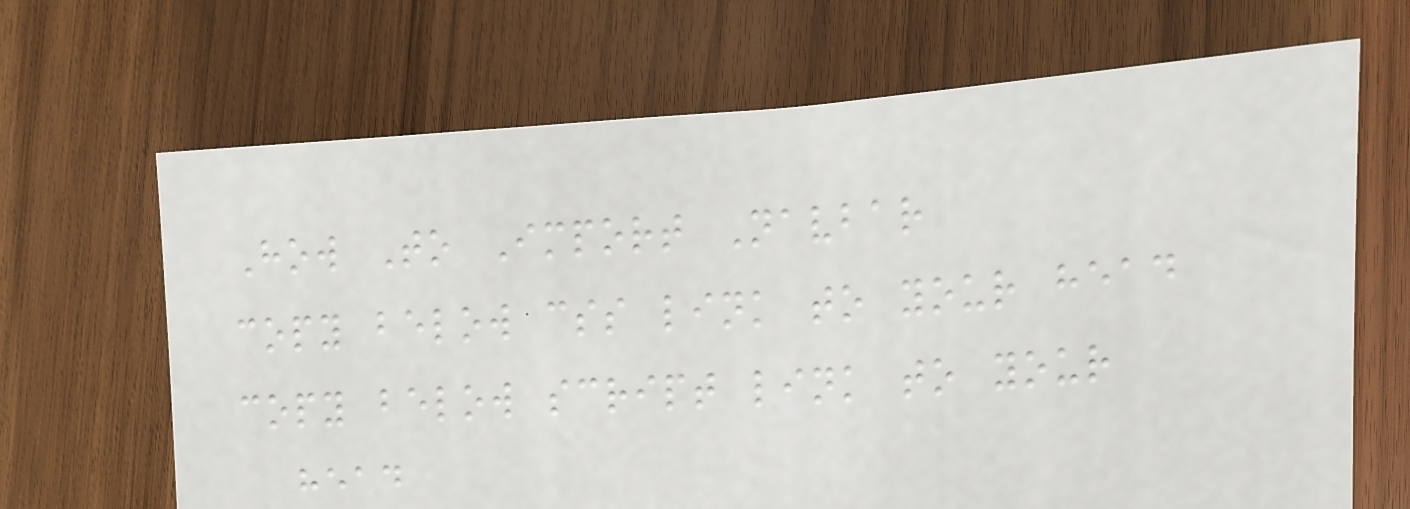How To Import Navbar
copy below css link to your head
copy below script link to your
head
